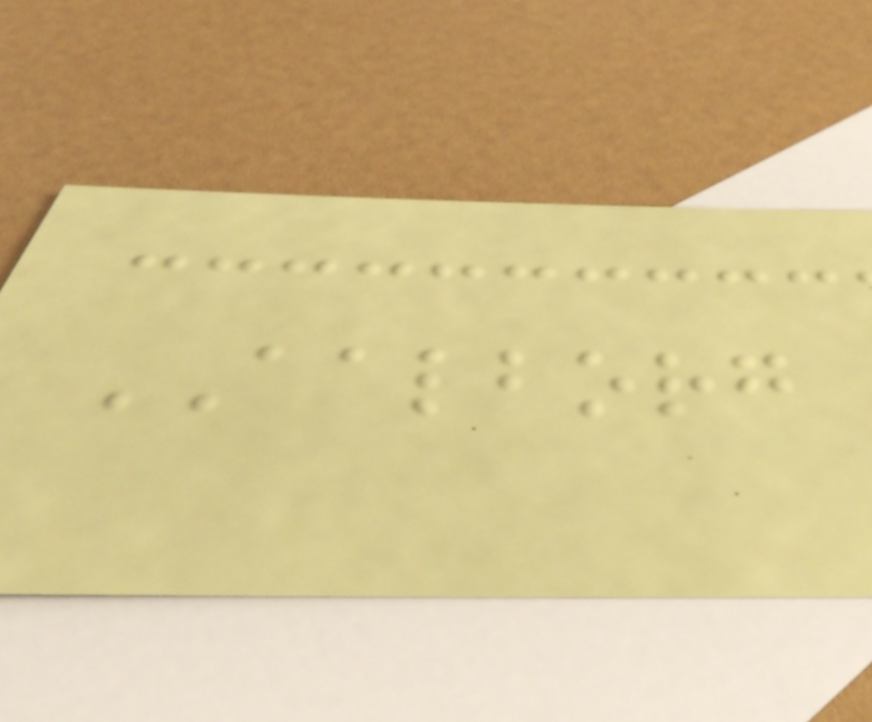AALBORG
